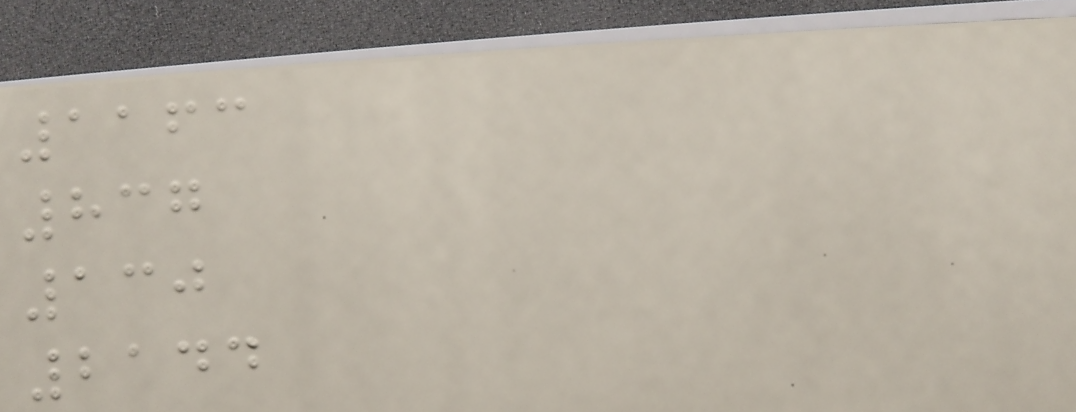1163
837
130
2144
